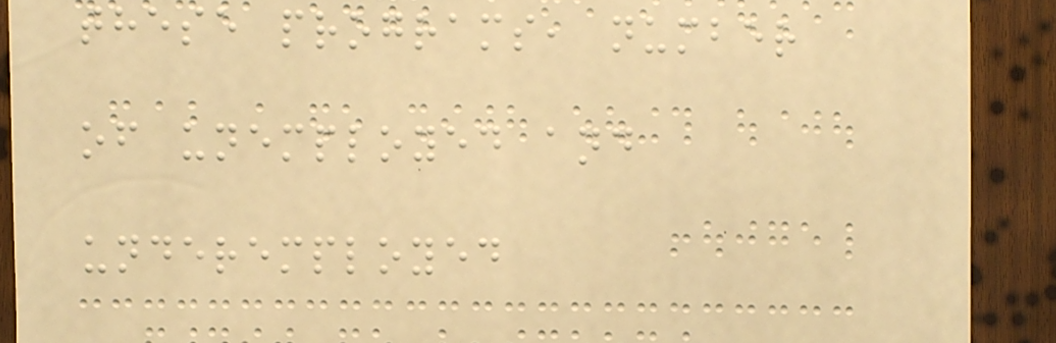these programs, number
of unemployed and
underemployed
